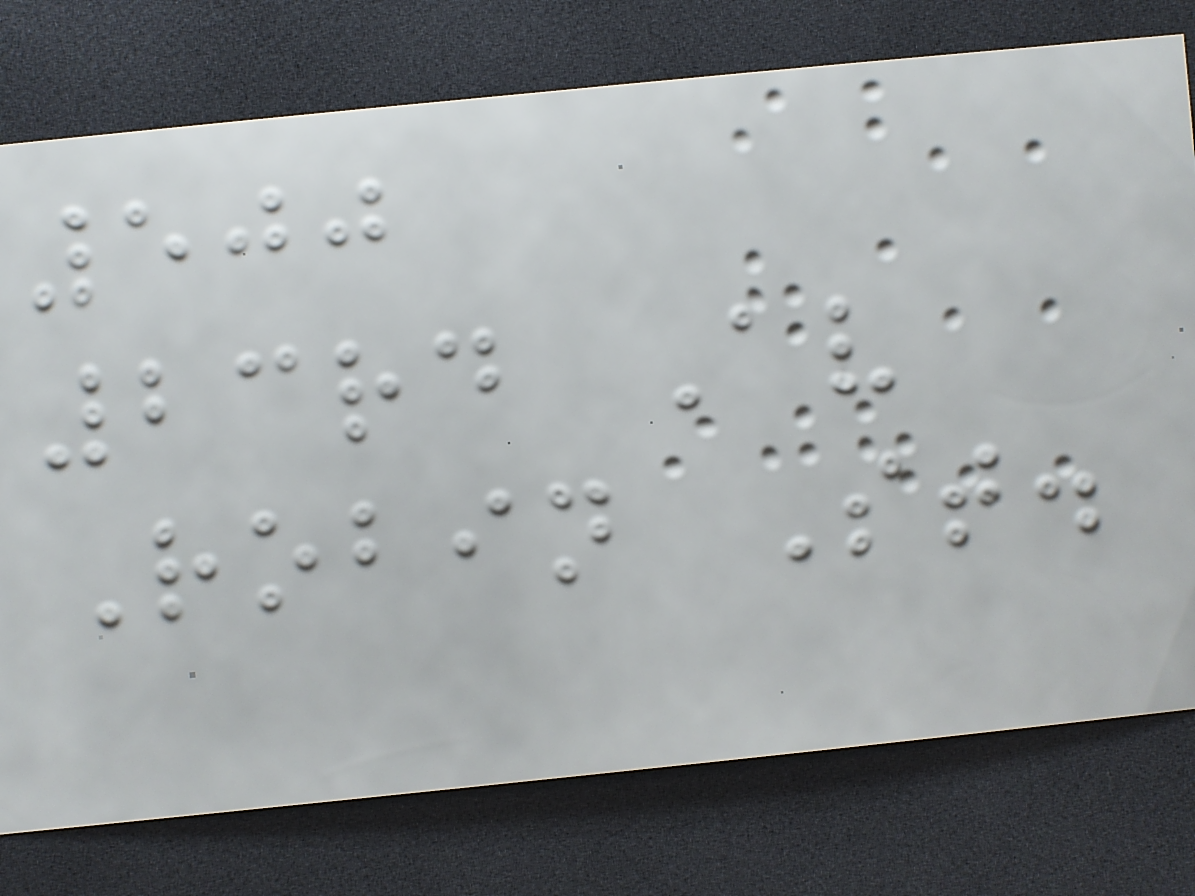500
23rd Av
Robin St.
